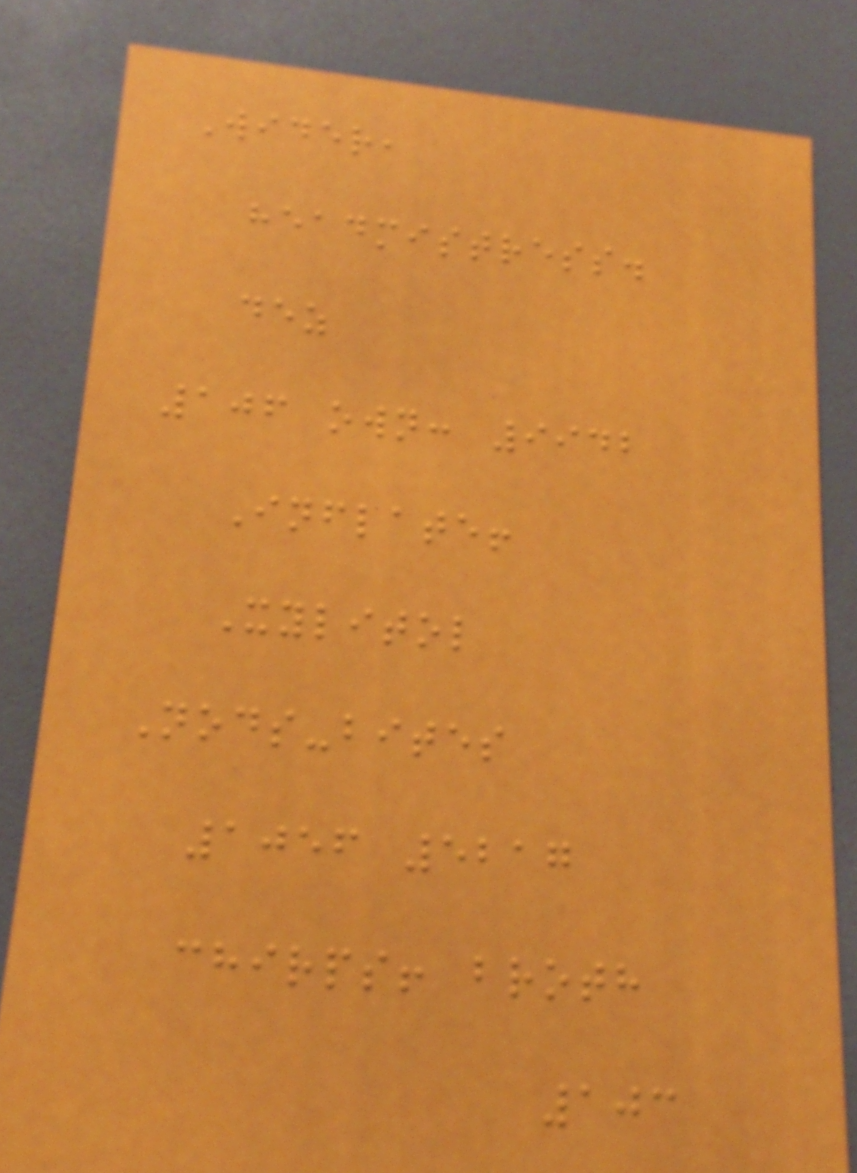Wider,
headmistress.
dez
106 own: 9942
Inflate!
Xylitol
Nods-bites
1056 5217
chirps! broth
103
